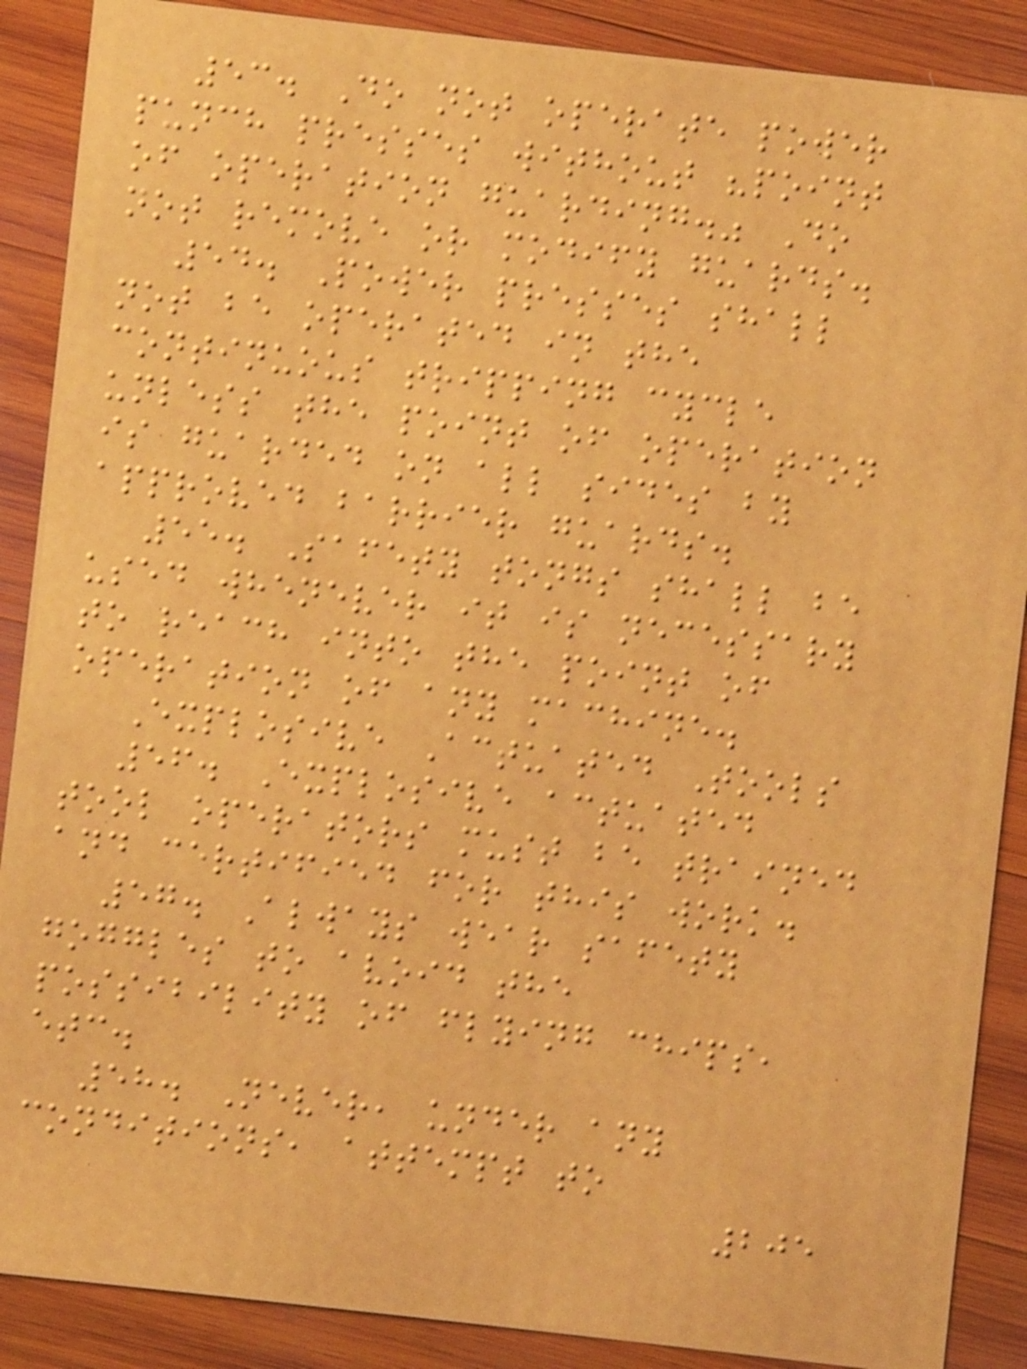53. Do not operate power
punch presses without "point
of operation guarding." Do
not remove or modify guards.
54. Power presses shall
not be operated in the
continuous tripping cycle
unless the point of operation
is guarded on all sides by
approved barrier guards.
55. Safety tongs shall be
used whenever it is necessary
to reach into the point of
operation of any machine.
Explosive Actuated Tools
56. Explosive actuated
tool operators must be trained
and certified for this work.
57. Always wear safety
goggles to avoid the
possibility of flying chips,
etc.
58. Never, under any
conditions, attempt to
205
